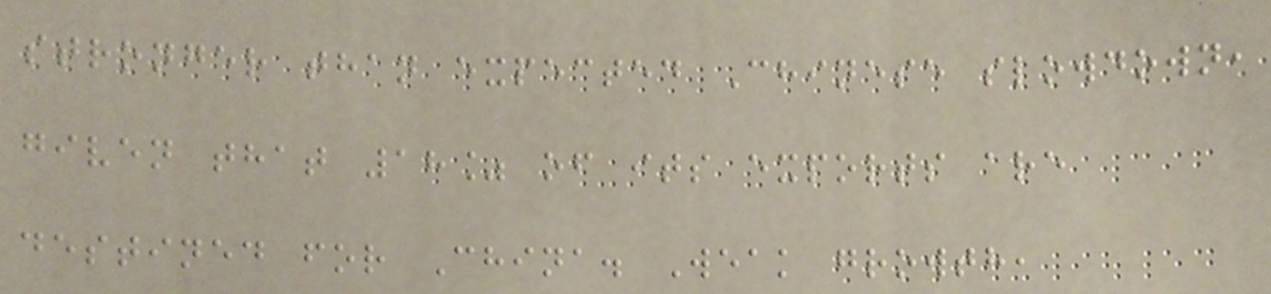stronger than expected Chinese slowdown,
given that 18% of its exports are
destined for China. Weak growth,
